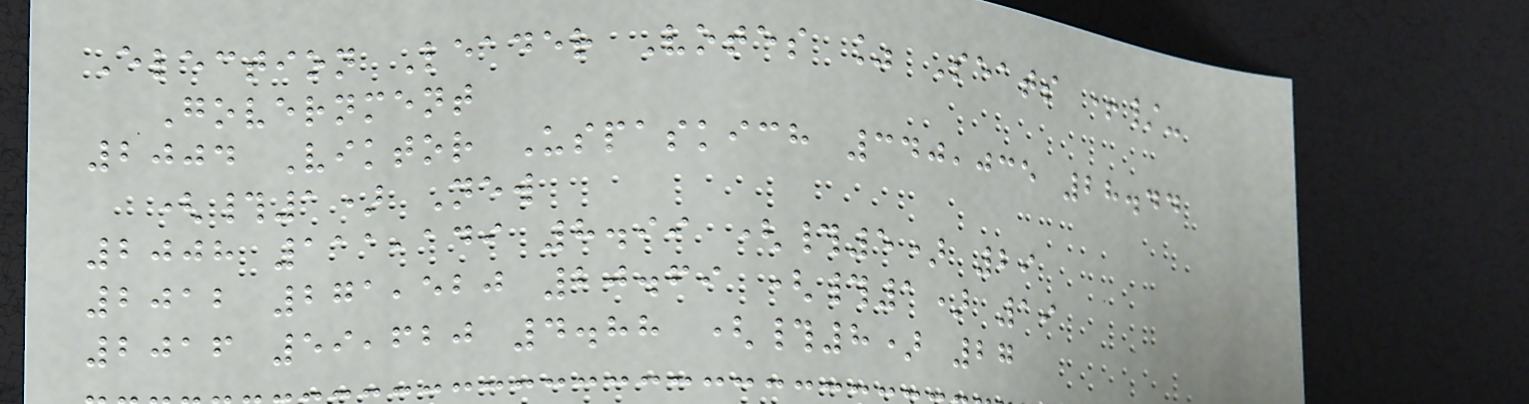Election Leader Votes % Seats +/-
Government
2004 Viktor Uspaskich 340,035 28.44
(#1) New
2008 111,149 8.99 (#5) 29
2012 271,520 20.69 (#1) 19
2016 59,620 4.88 (#8) 27
